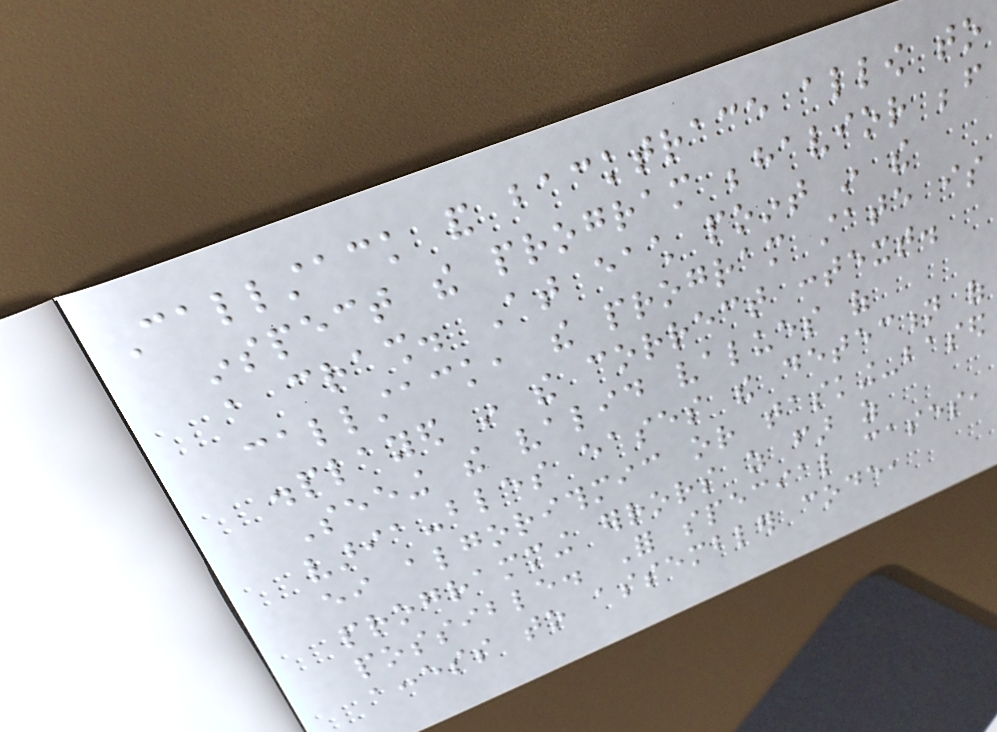Callstack and backtrace allow to
inspect the program behavior before
a crash. At each point in the
callstack, the program state is
displayed in the correct context.
Seeing the valid values of
varia-bles eases the detection of
either algorithmic or tasking-based
programming errors as far as
possible. For special cases,
access to assembler code,
